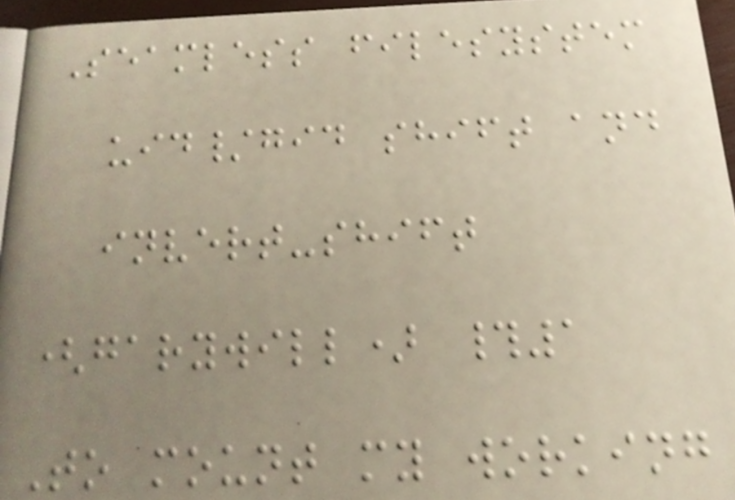Seamless filesystem
uid/gid shift and
invert-shift
(garywill) #1
To mount my working
